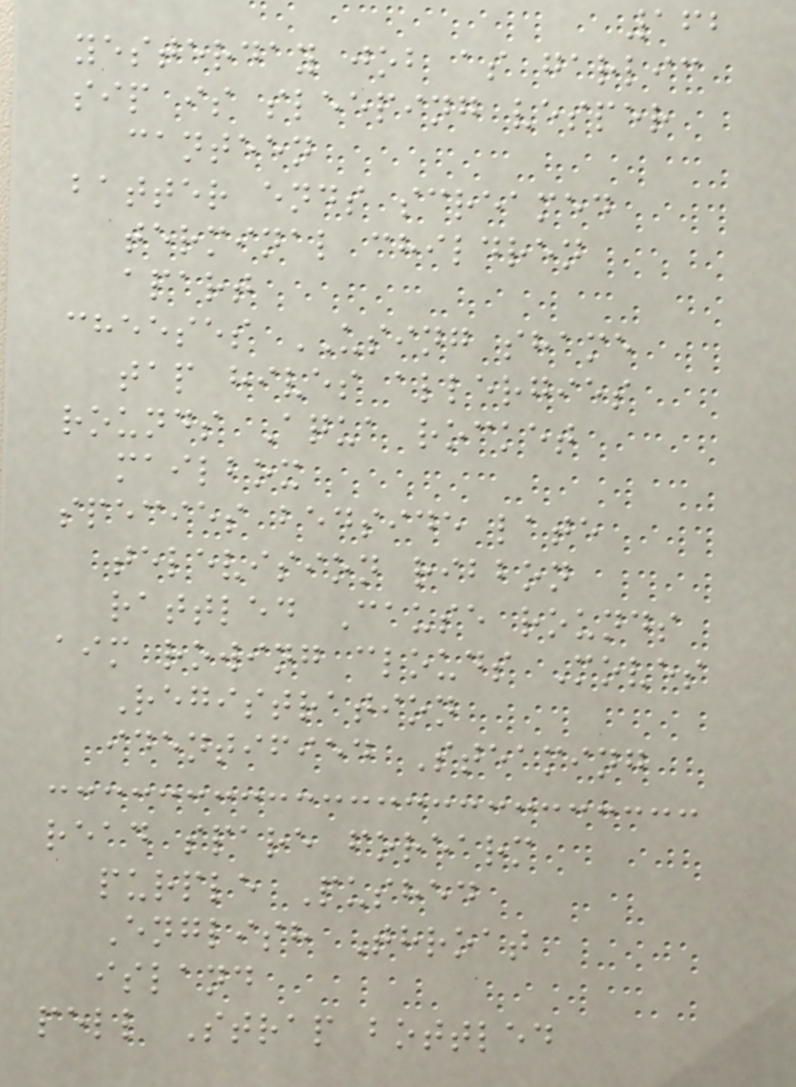162
yesterday job as garlic
sip is sleeping vesper
canteen
batter ends screamed
terminal children
apart
cheeses USING shame
tap hives allergies
rounds Aqua rocket
mailbox
species bedside late
television ribbon
rattled Cause rounds
aim rowing clouds Moves
Registration
identified Steaming
read spare forearm
purple Pushed
English Throat
island
pell Strap bottled
